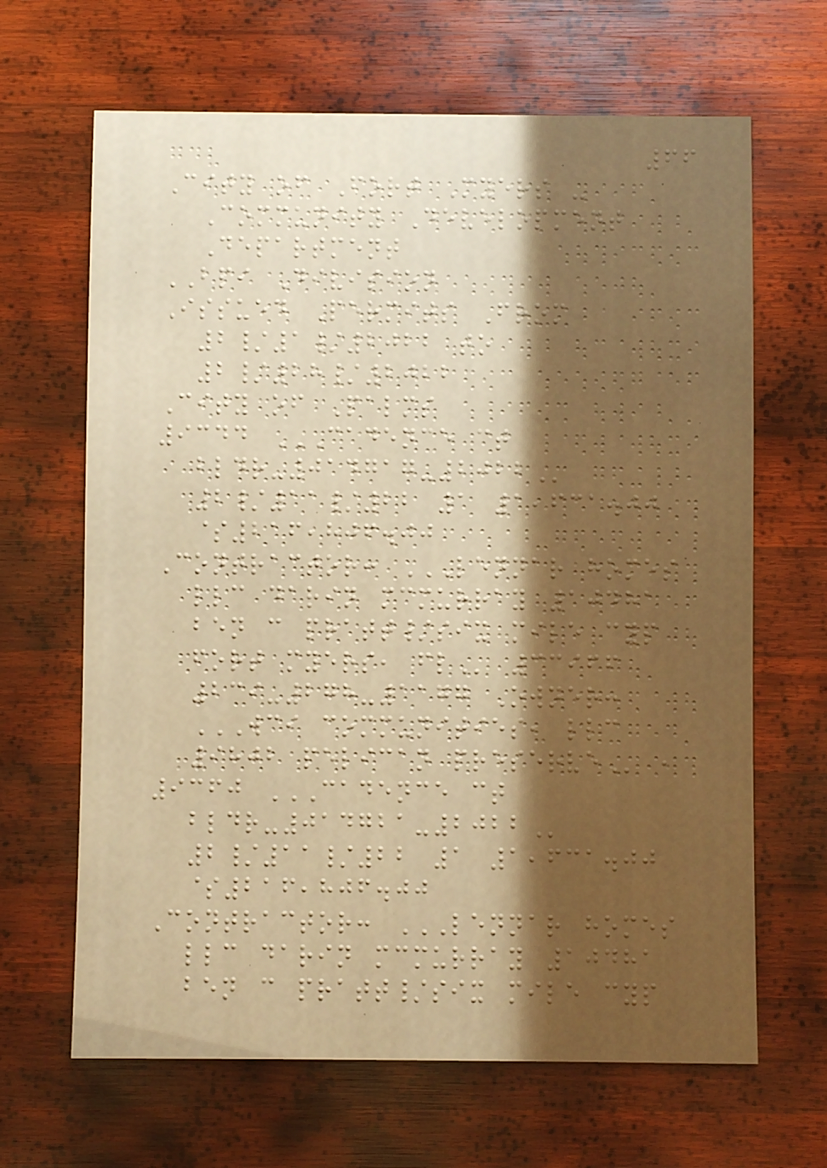66
City of Fort Myers -
Community Development
Department
BPI Division
Issued Permits From
2/1/2022 to
2/28/2022
City of Palms
9344 CADENCE CT
BLDR-014717-2022
2/11/22 1 1,631.00
$216,806.00
Contractor: LENNAR HOMES
LLC DARIN MCMURRAY 10481
BEN C PRATT/SIX MILE CYP
FORT MYERS, FL 33966
239-278-1177 Owner:
WCI COMMUNITIES, LLC
9802 PELICAN PRESERVE ,
9360 CADENCE CT
BLDR-014721-2022
2/11/22 1 1,631.00
$216,806.00
Contractor: LENNAR HOMES
LLC DARIN MCMURRAY 10481
BEN C PRATT/SIX MILE CYP
